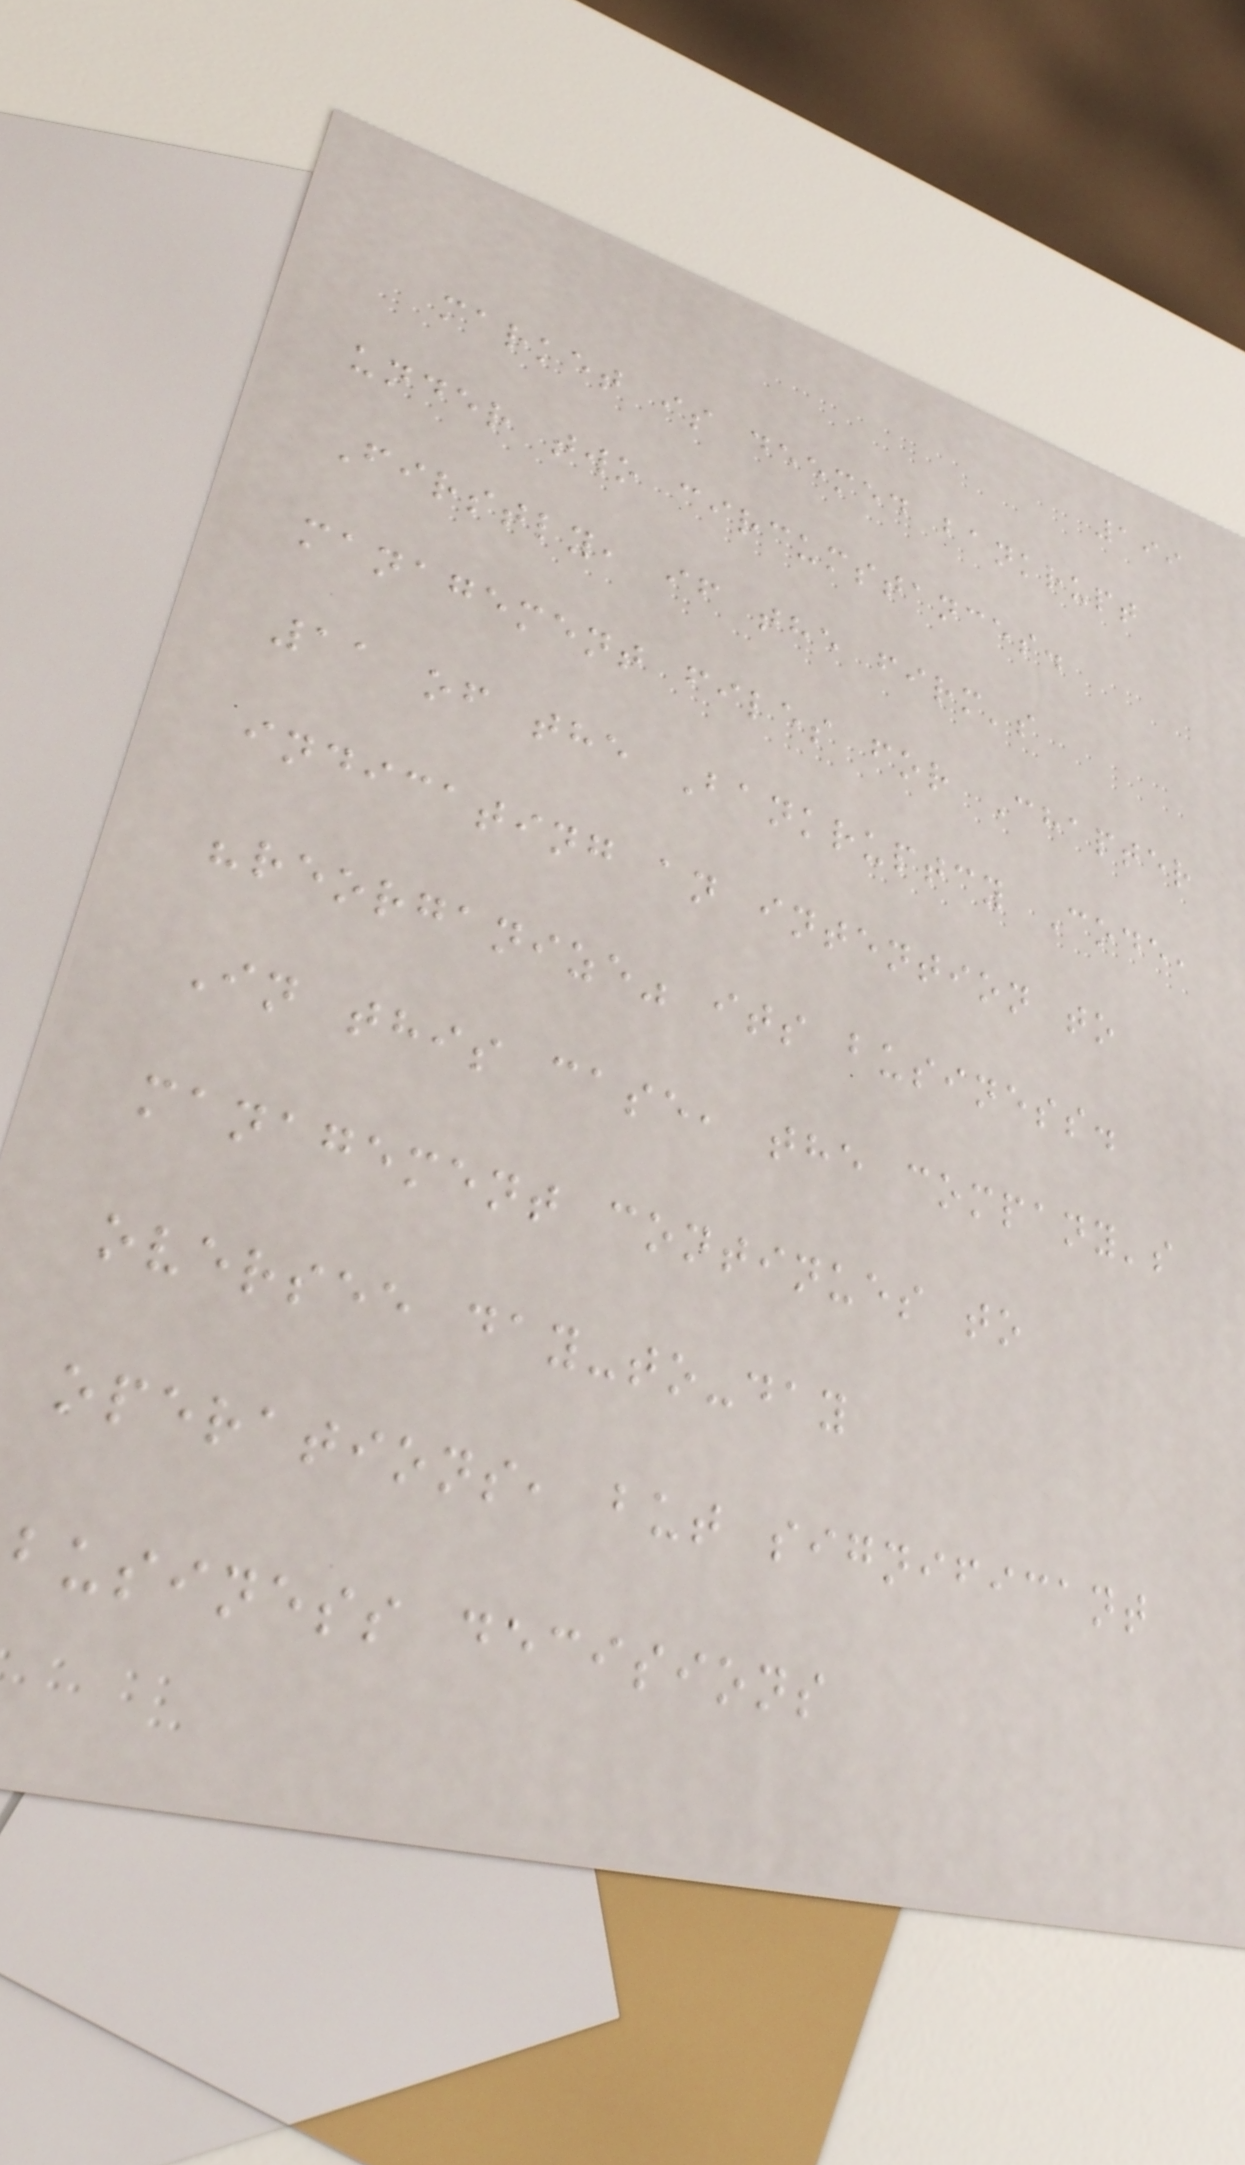199
market is deemed bankrupt
under two circumstances.
Firstly, if the firm's
management files for Chapter
11 of the Bankruptcy Code,
indicating an intention to
"reorganize" its business.
In this case, the company's
management continues to
oversee day-to-day
operations, but significant
business decisions
